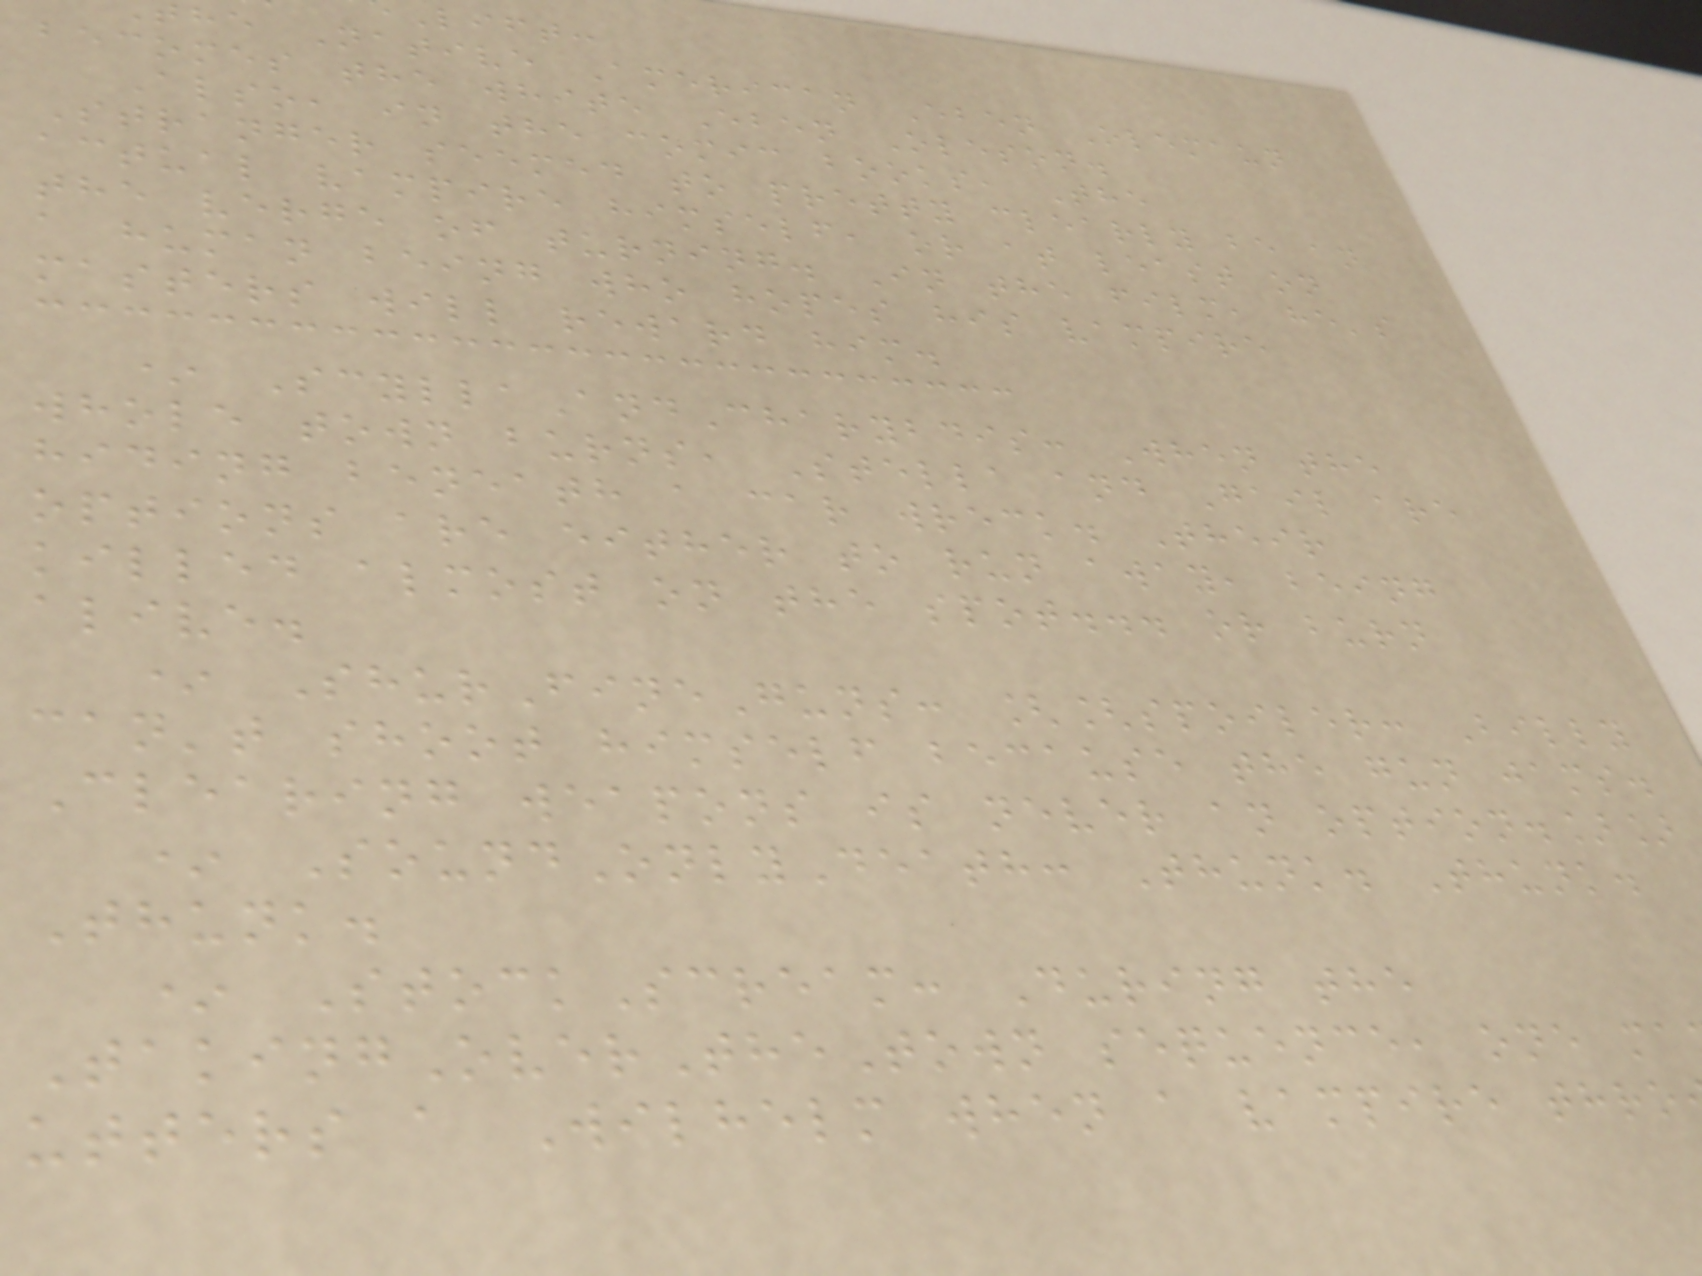Lift:
he Native American Eben Olemaun
becomes the white Eben Oleson.
Also, in the comic books, The
Stranger seemed to pretty clearly be an
actual vampire himself, or at least on
the verge of turning. In the film, he's
a human being who hopes his vampire
masters will reward him.
* ScyllaAndCharybdis: When the
whole town burns, Stella and Gail are
hiding beneath a car wreck. Their
options are either to run away, being
killed almost on the spot... or burn
alive.
* ShurFineGuns: [[spoiler: Billy
can't shoot himself because the gun jams.
Clearing weapons is never an option.]]
* SoundOnlyDeath: Thunk. Thunk.
Thunk.
* StockScream: During the
TakingOverTheTown sequence, one ma
utters a Wilhelm when a vampire thro
